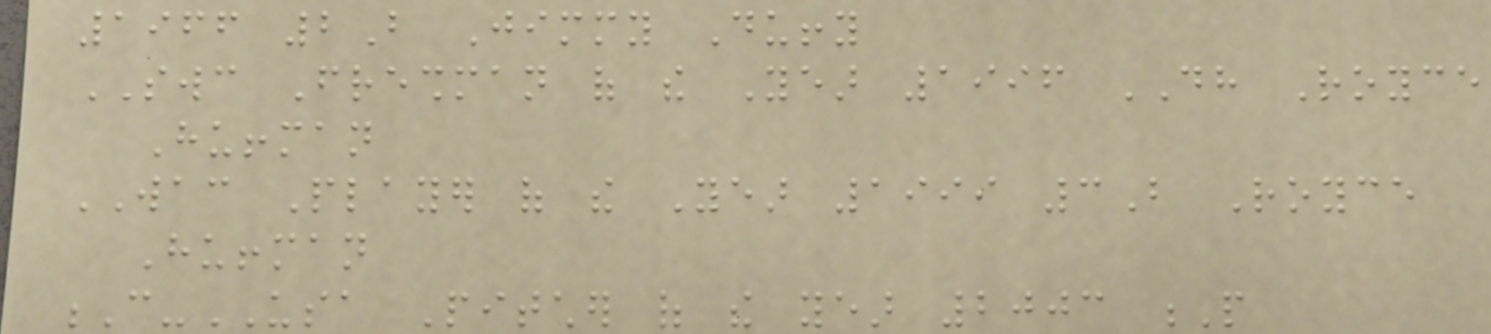1966 2B Jimmy Duffy
SWC Freshman of the Year 1996 DH Royce
Huffman
WAC Player of the Year 1999 3B Royce
Huffman
C-USA Pitcher of the year 2003 P
